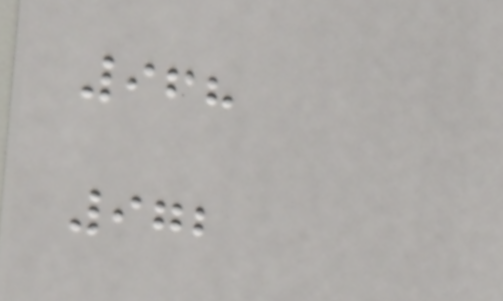968
972
